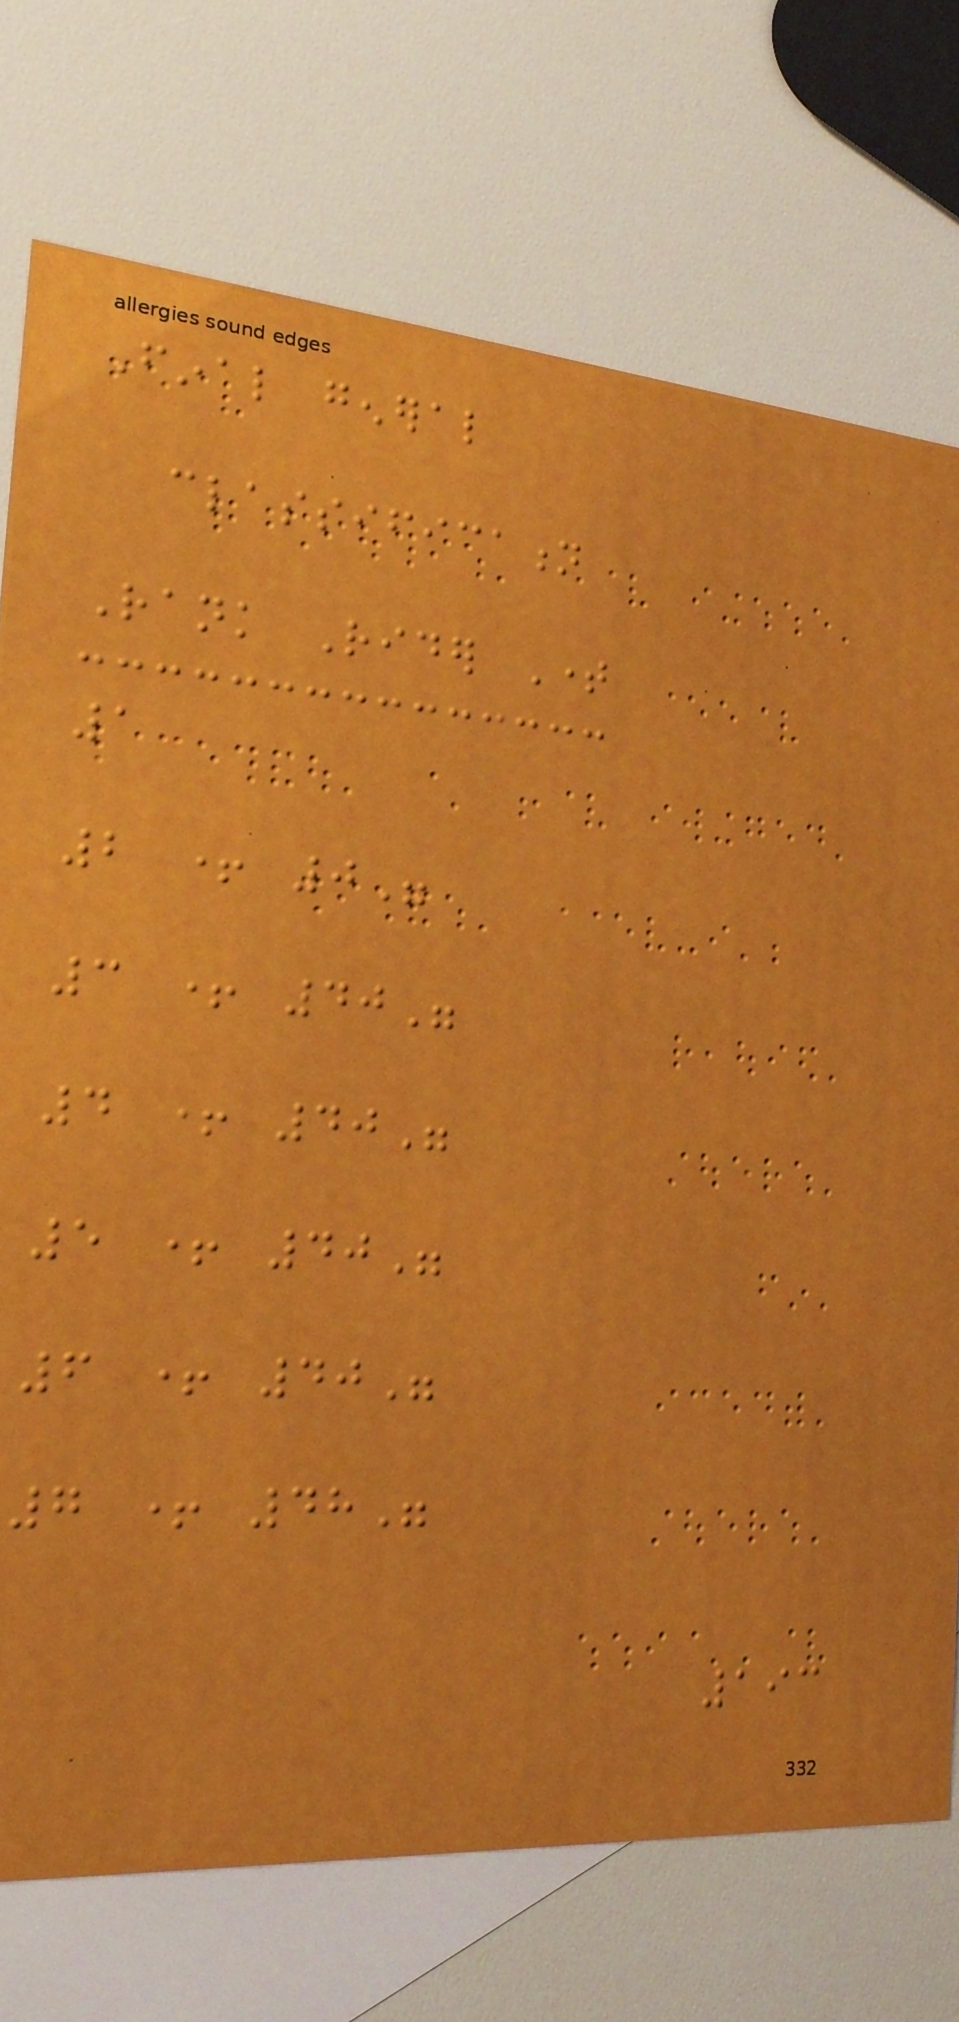Final general
classification
Rank Rider Time
1
2 + 0"
3 + 40"
4 + 40"
5 + 40"
6 + 40"
7 + 48"
193
